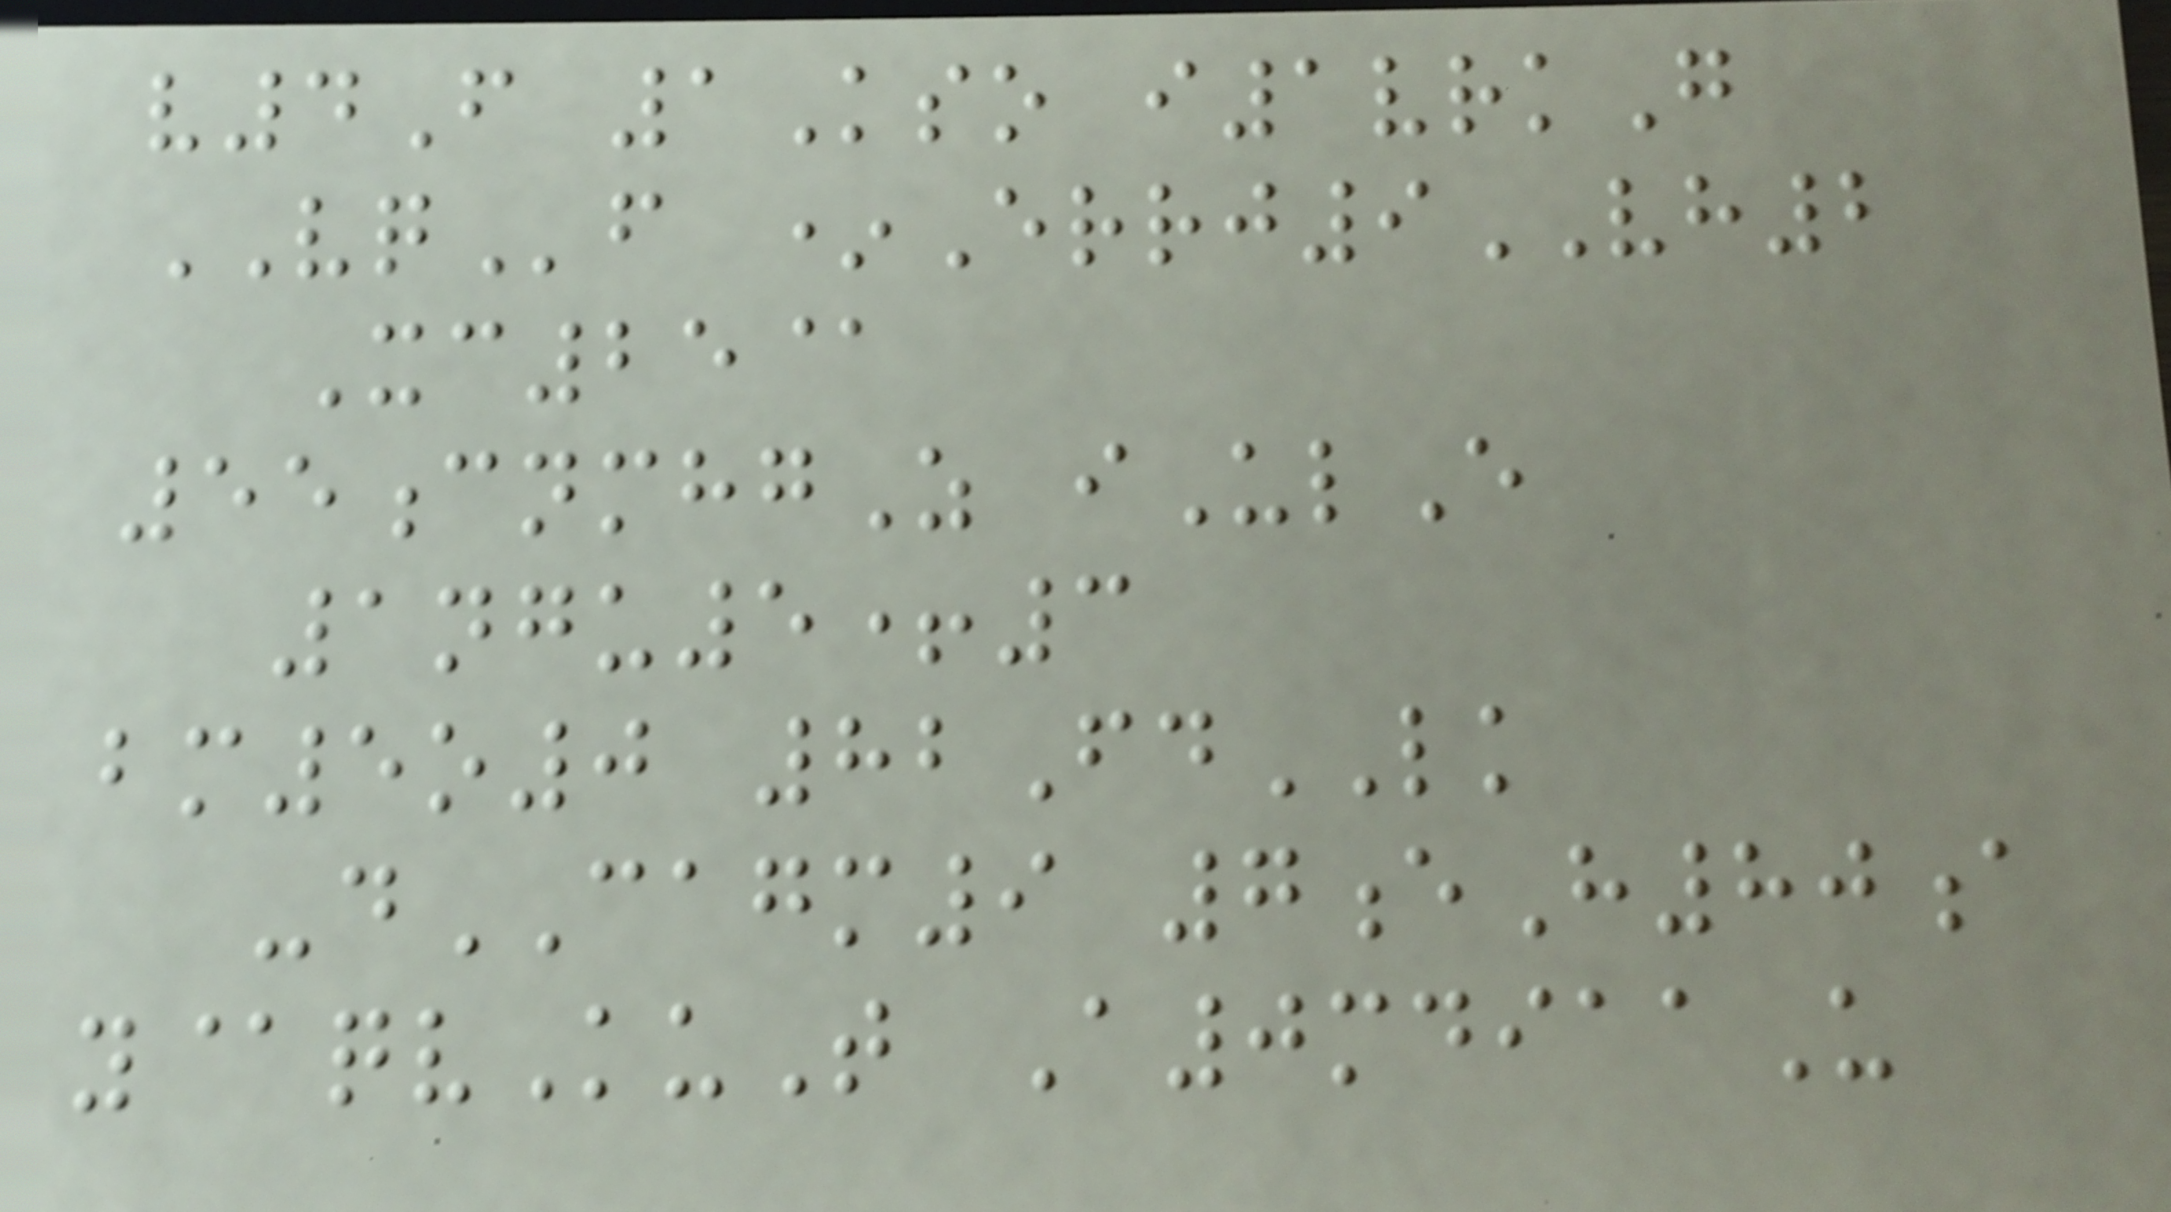v4F 1Kso i1vrkG
VQf *Errj9VH2
Xc25@
55cnmhgZ iUlE
1ngu5+3
bm5o0 82FdLK
-dCAGM9 7eH80a
y@qvKuT A0mdiaaU
